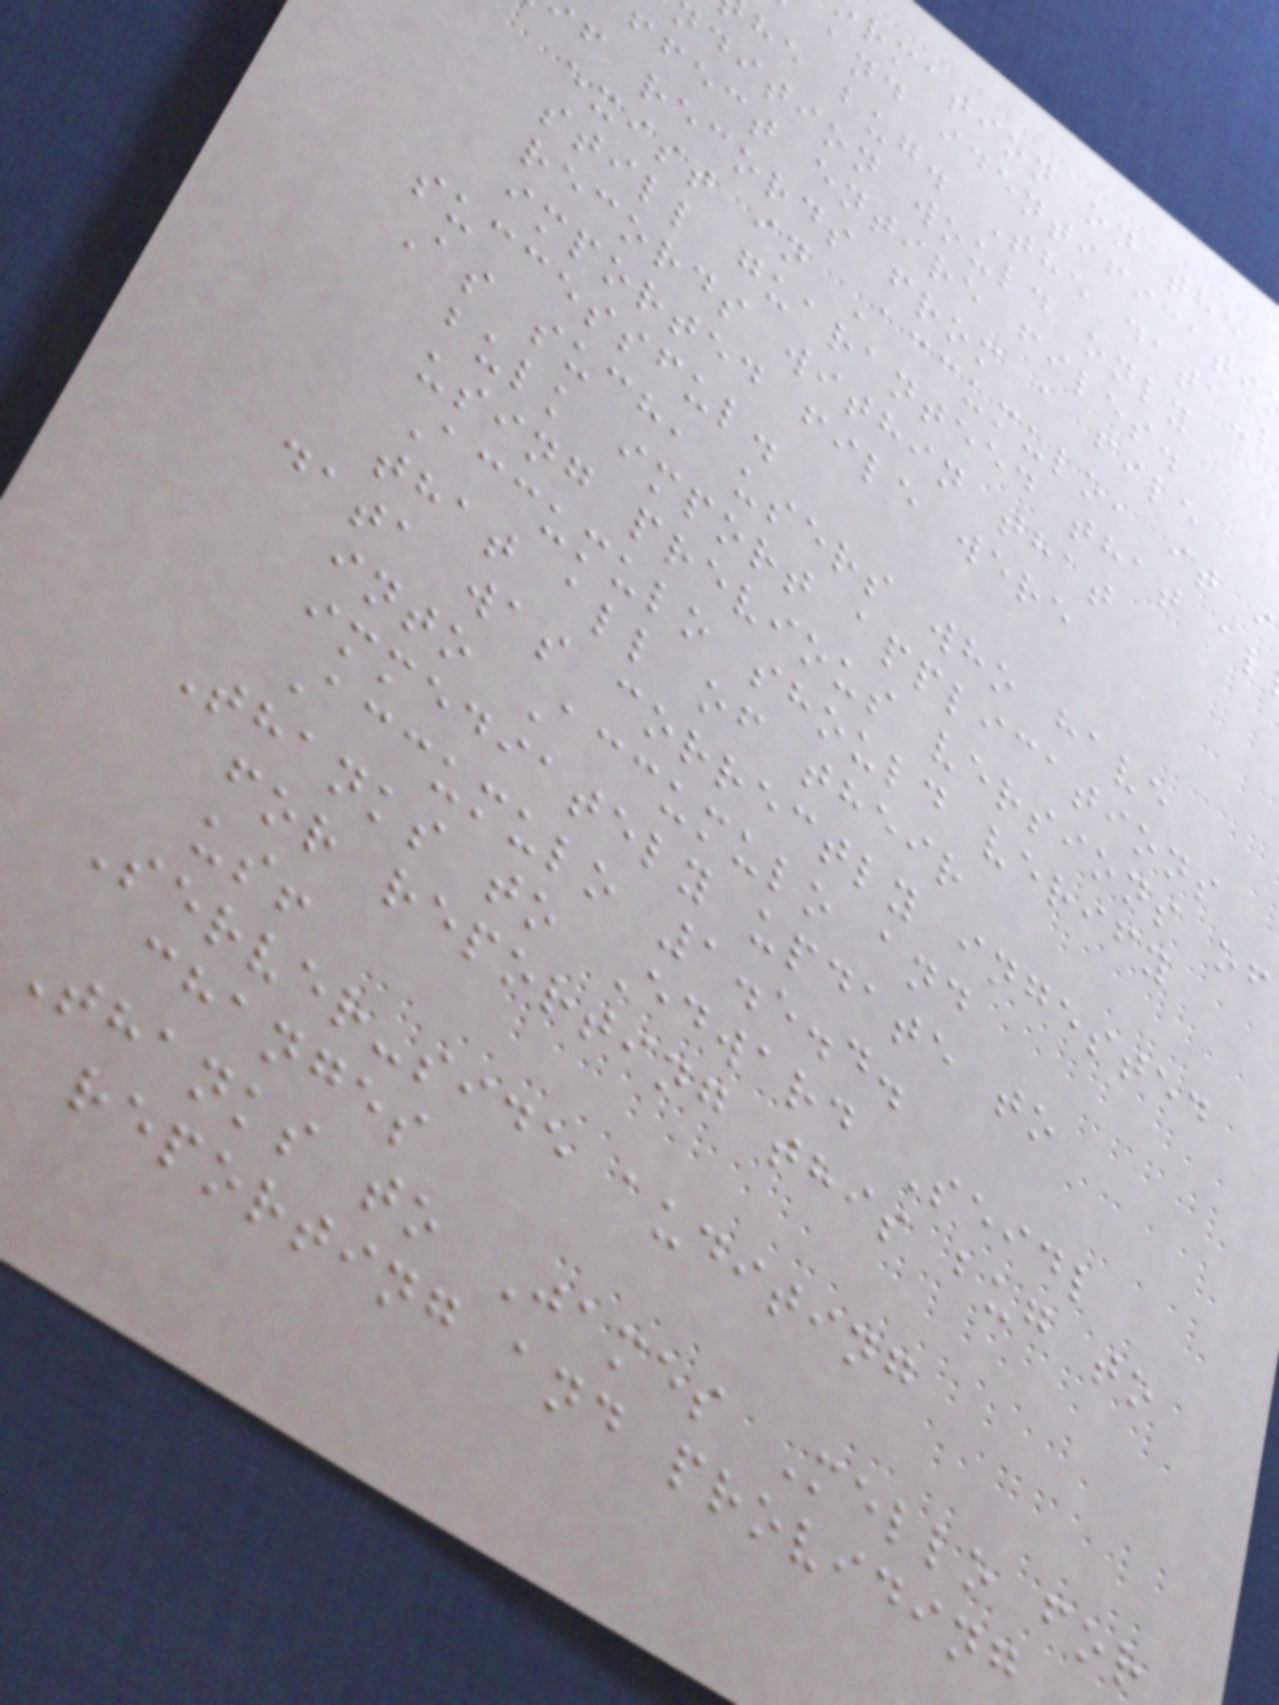rmation on the
and identificati
he bug. The data-
dition would only
ffect entire files.
f records from a file
exist in Accumulo, it i
still guaranteed that al
records within that
imported file were
successful.
As such, users who have
bulk import applications
using previous versions of
Accumulo should verify
that all of their
data was correctly ingested
into Accumulo and
immediately update to
Accumulo 1.5.4.
Thanks to Edward Seidl
for reporting this bug to
us!
Server-side auditing
changes
Thanks to James Mello for
reporting and providing
